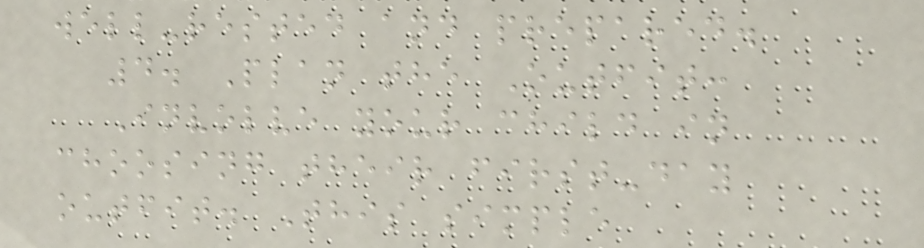well-rested and prepared.
4. Plan the Outfit:
Involve your child in
choosing their first-day
outfit. This simple
